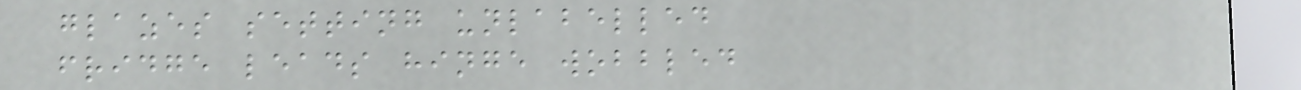glazes setting unlabelled
fridge leads hinge wobbled
